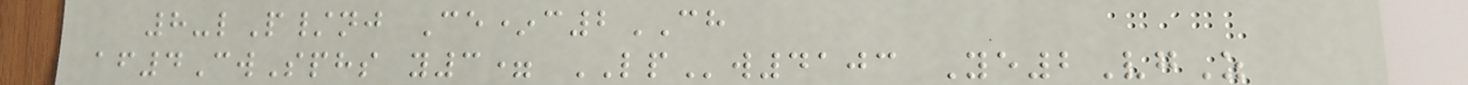8-lP/nj Ce*c2CH
af4CwSphs y3= LPw4103 Ye2VgZ
